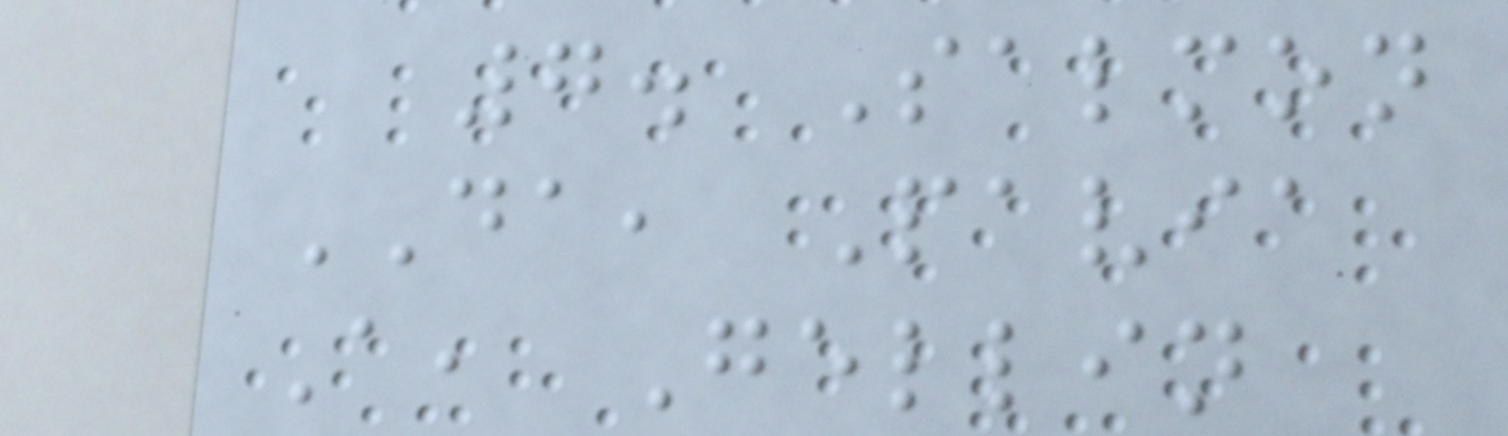7. Salmon
DA, Pavia
A, Gellin
